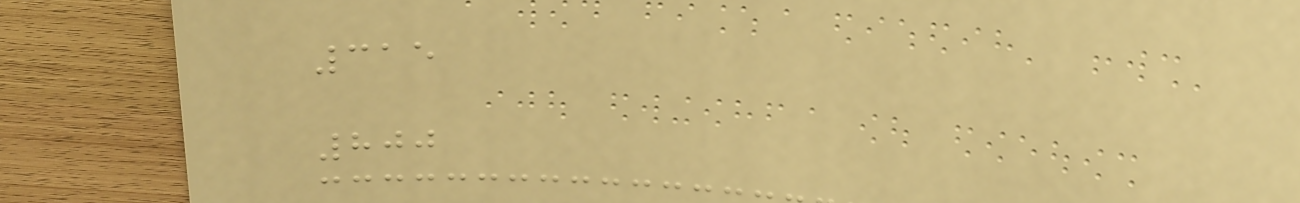315
800
